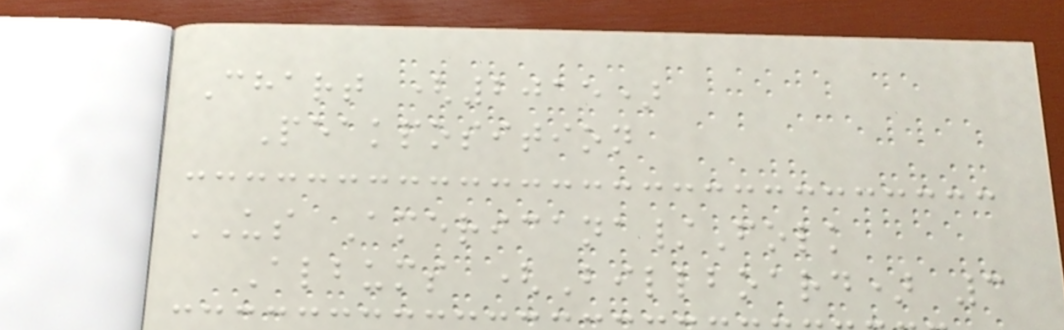Chart (2015)
Peakposition
US Americana/Folk
Albums (Billboard) 3
